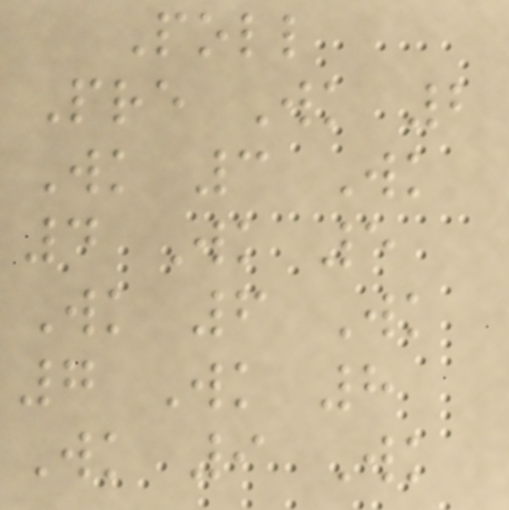Poll
Pre Wk 2
Wk 3 Wk
4 Wk 5
Wk 6 Wk
7 Wk 8
Wk 9 Wk
